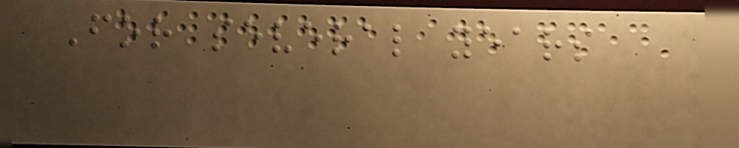For several years
